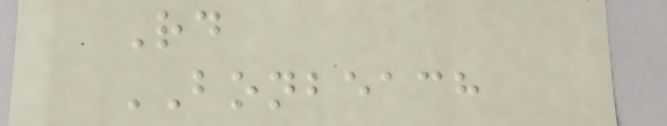Rd
BONBEACH
